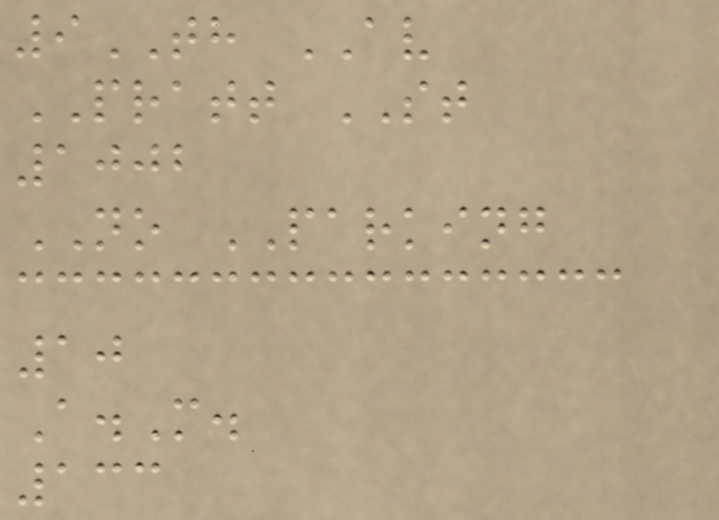9TH AV
PRATT ST
1002
NO PARKING
10
A.M.
133
